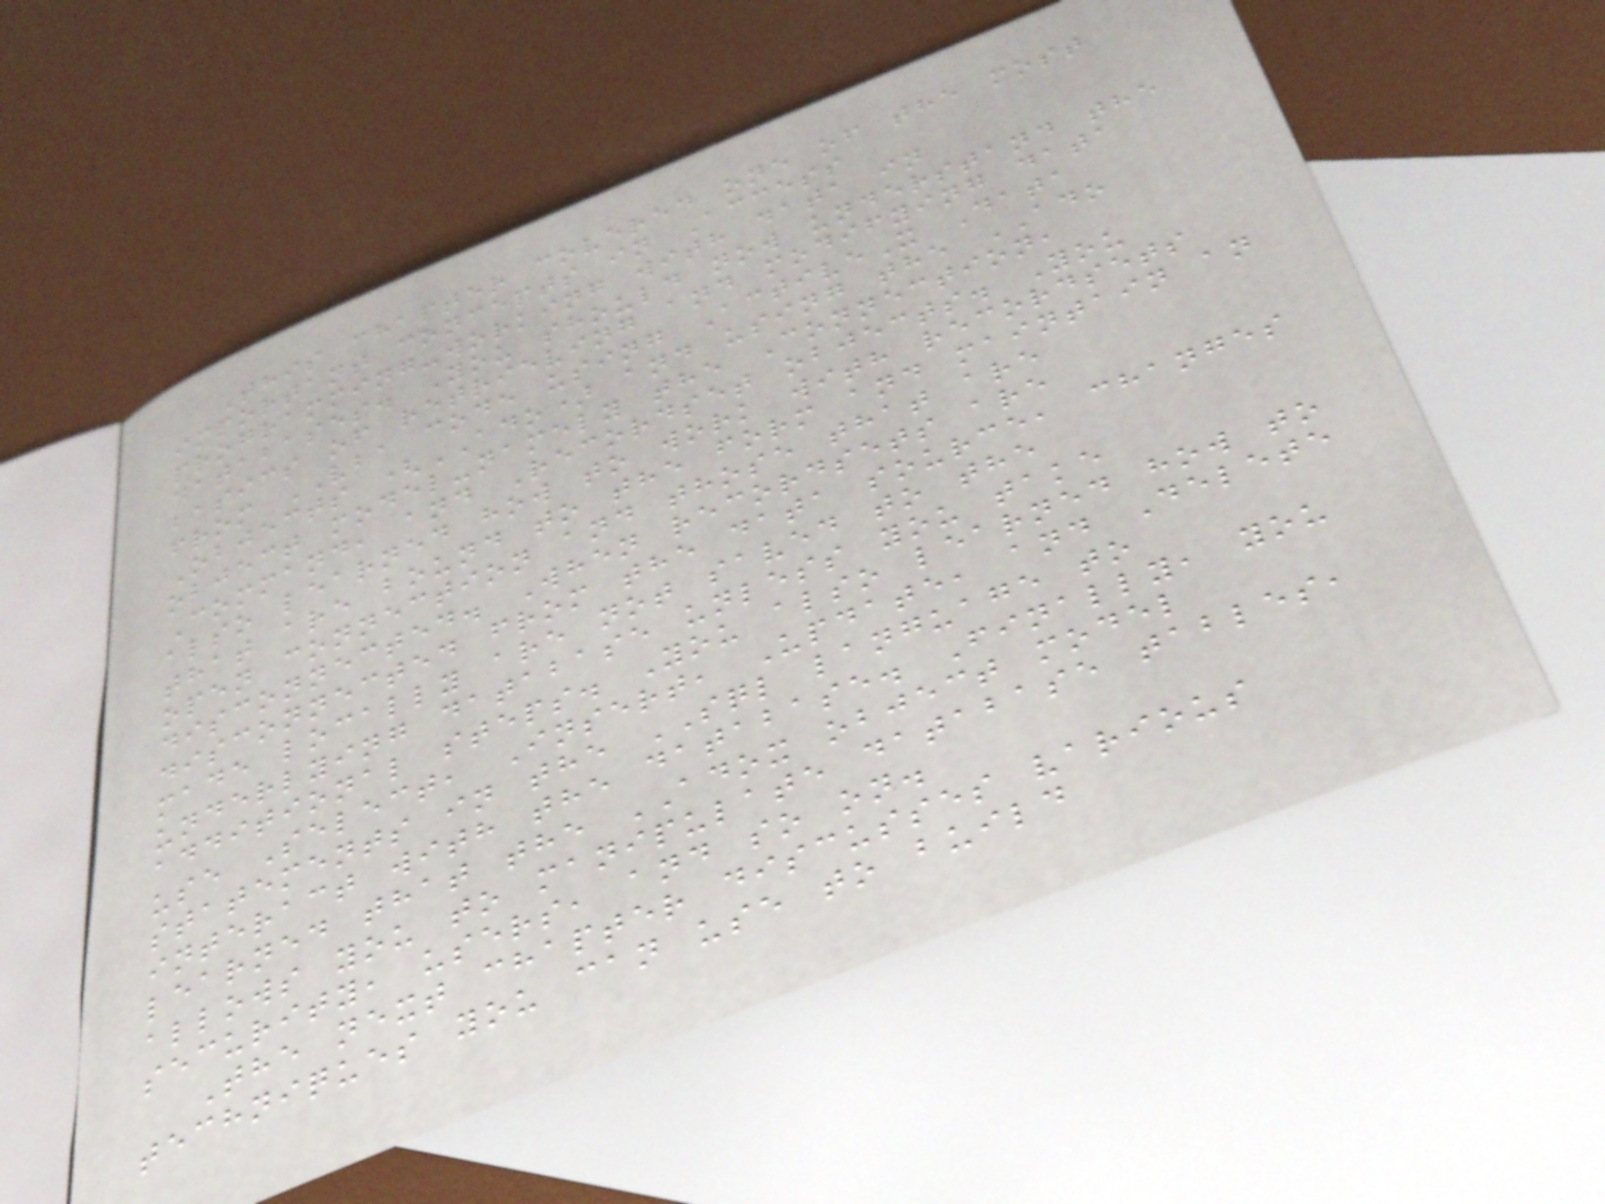This chapter covered one of the most
important concepts in Access
programming-working with data in
databases. You should now understand the
basics of retrieving and modifying data
from VBA code using ActiveX Data
Objects (ADO) and using the ADO
object model-namely the Connection,
Command, and Recordset objects. You
also learned how to work with recordsets
that are bound to the form and maintain an
open connection and those that are
disconnected. When recordsets are
disconnected from the data source, changes
made locally are not saved to the
underlying database unless you take
additional steps. You also learned how to
use Select, Insert, Update, and Delete
statements in the SQL language to
interact with the database. Finally, you
learned that the ADOX object model
allows you to manipulate database tables,
security, users, and so on.
The next chapter discusses various
techniques you can use to build
